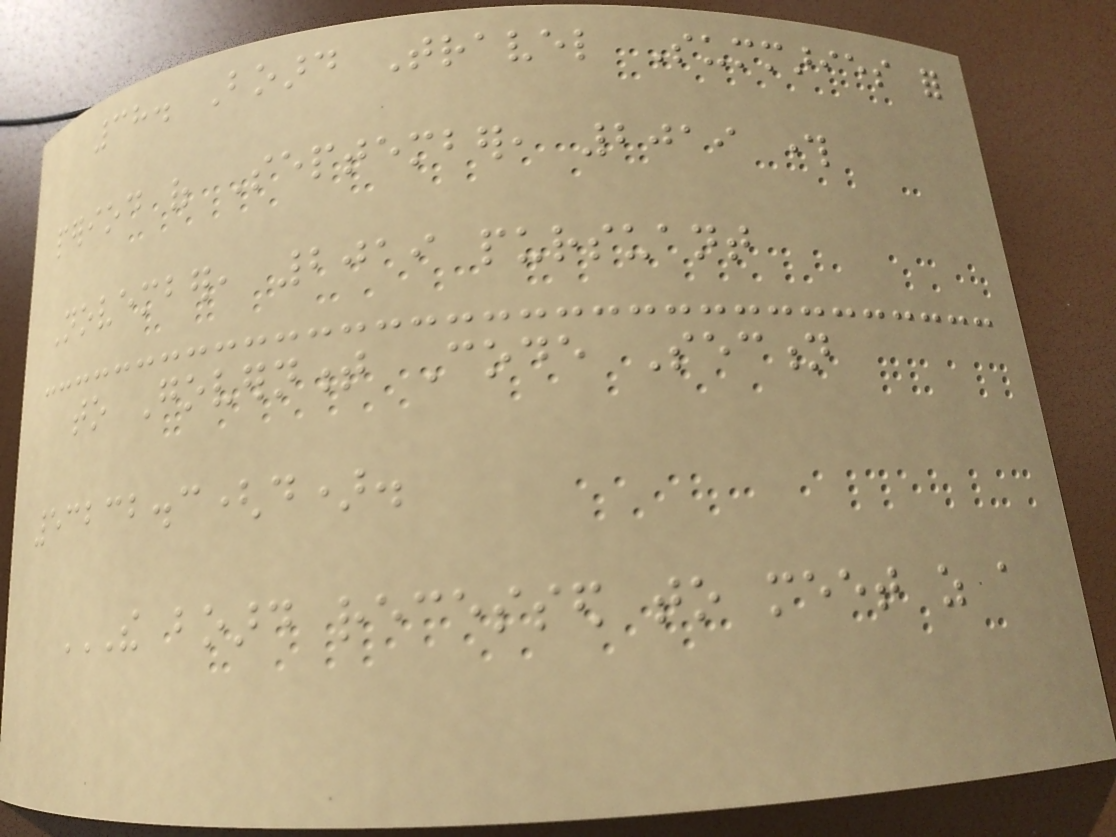38. Board Travel Summaries for
period of September, 2019 through
November, 2019 pursuant
to Government Code Section
53232.3(d).
THE BOARD RECESSED TO MEET AS A
